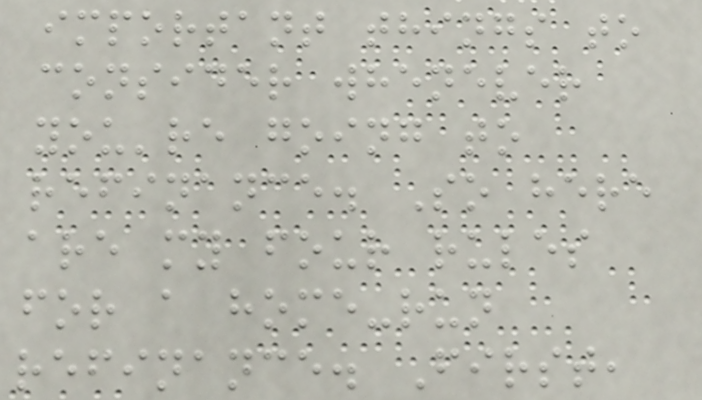important things to
consider whenever
you're going to
refinance. So here
are my four rules
for a home-run
refinance. First,
